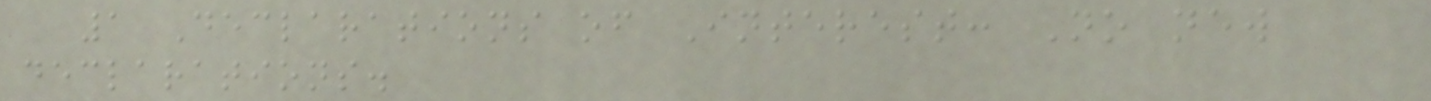1 Declarations of Interest: No new
declarations.
